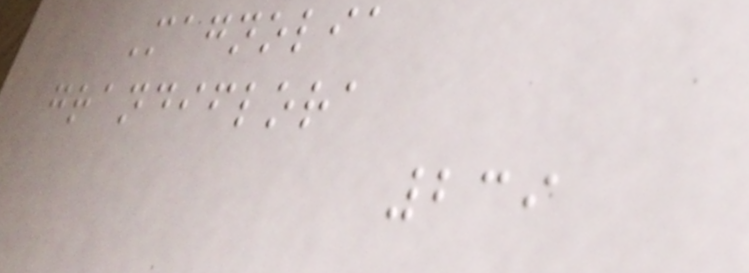Magnolia
grandiflora
239
